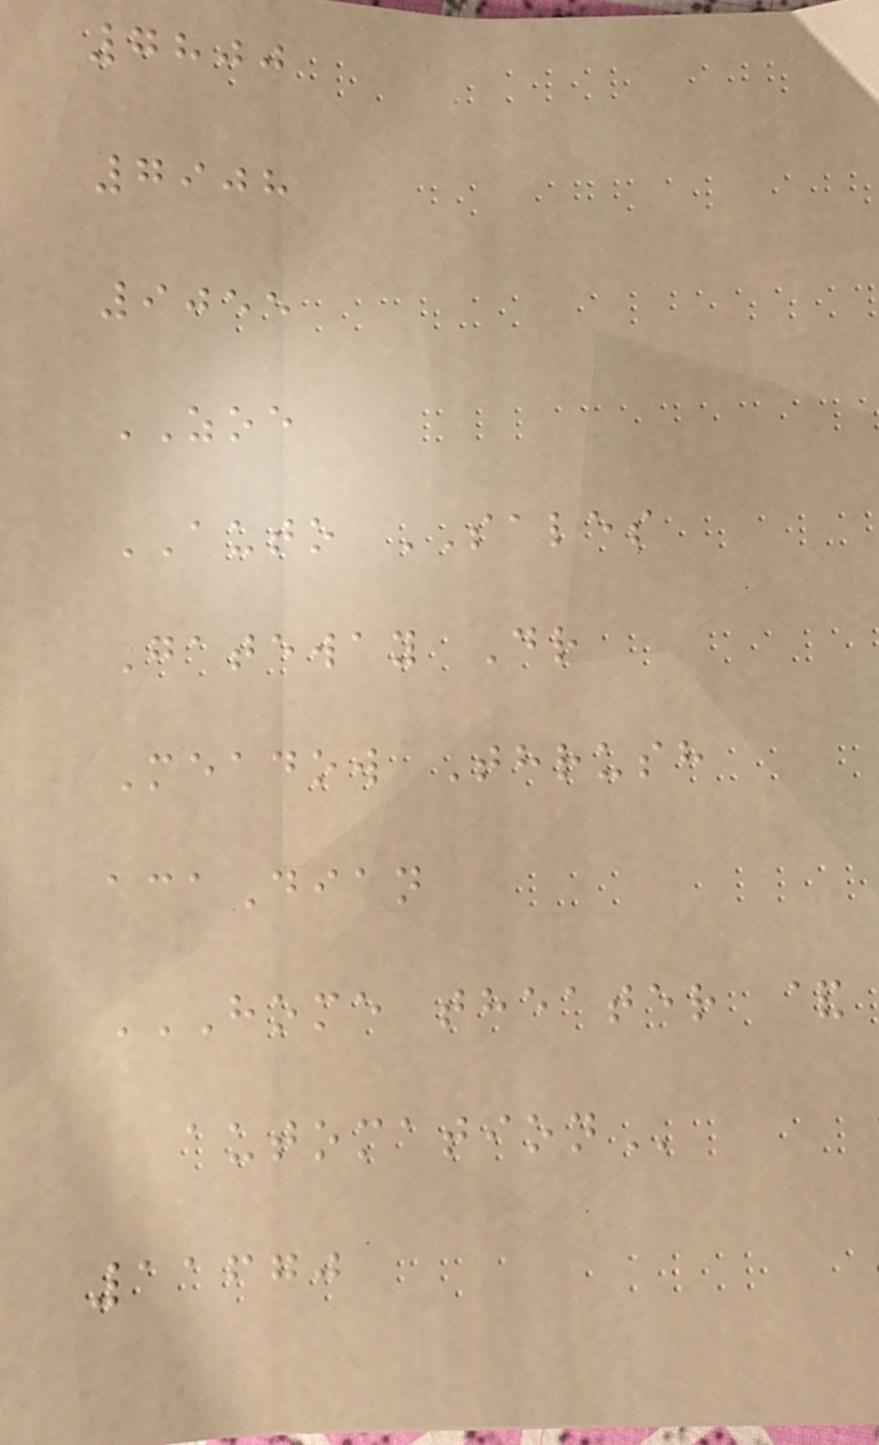7800
7908
9055
ZOE
AUTO SALES
Gateway Dr
Meadow Thrush
acaDian
HOME THEATER &
AUTOMATION
11670
